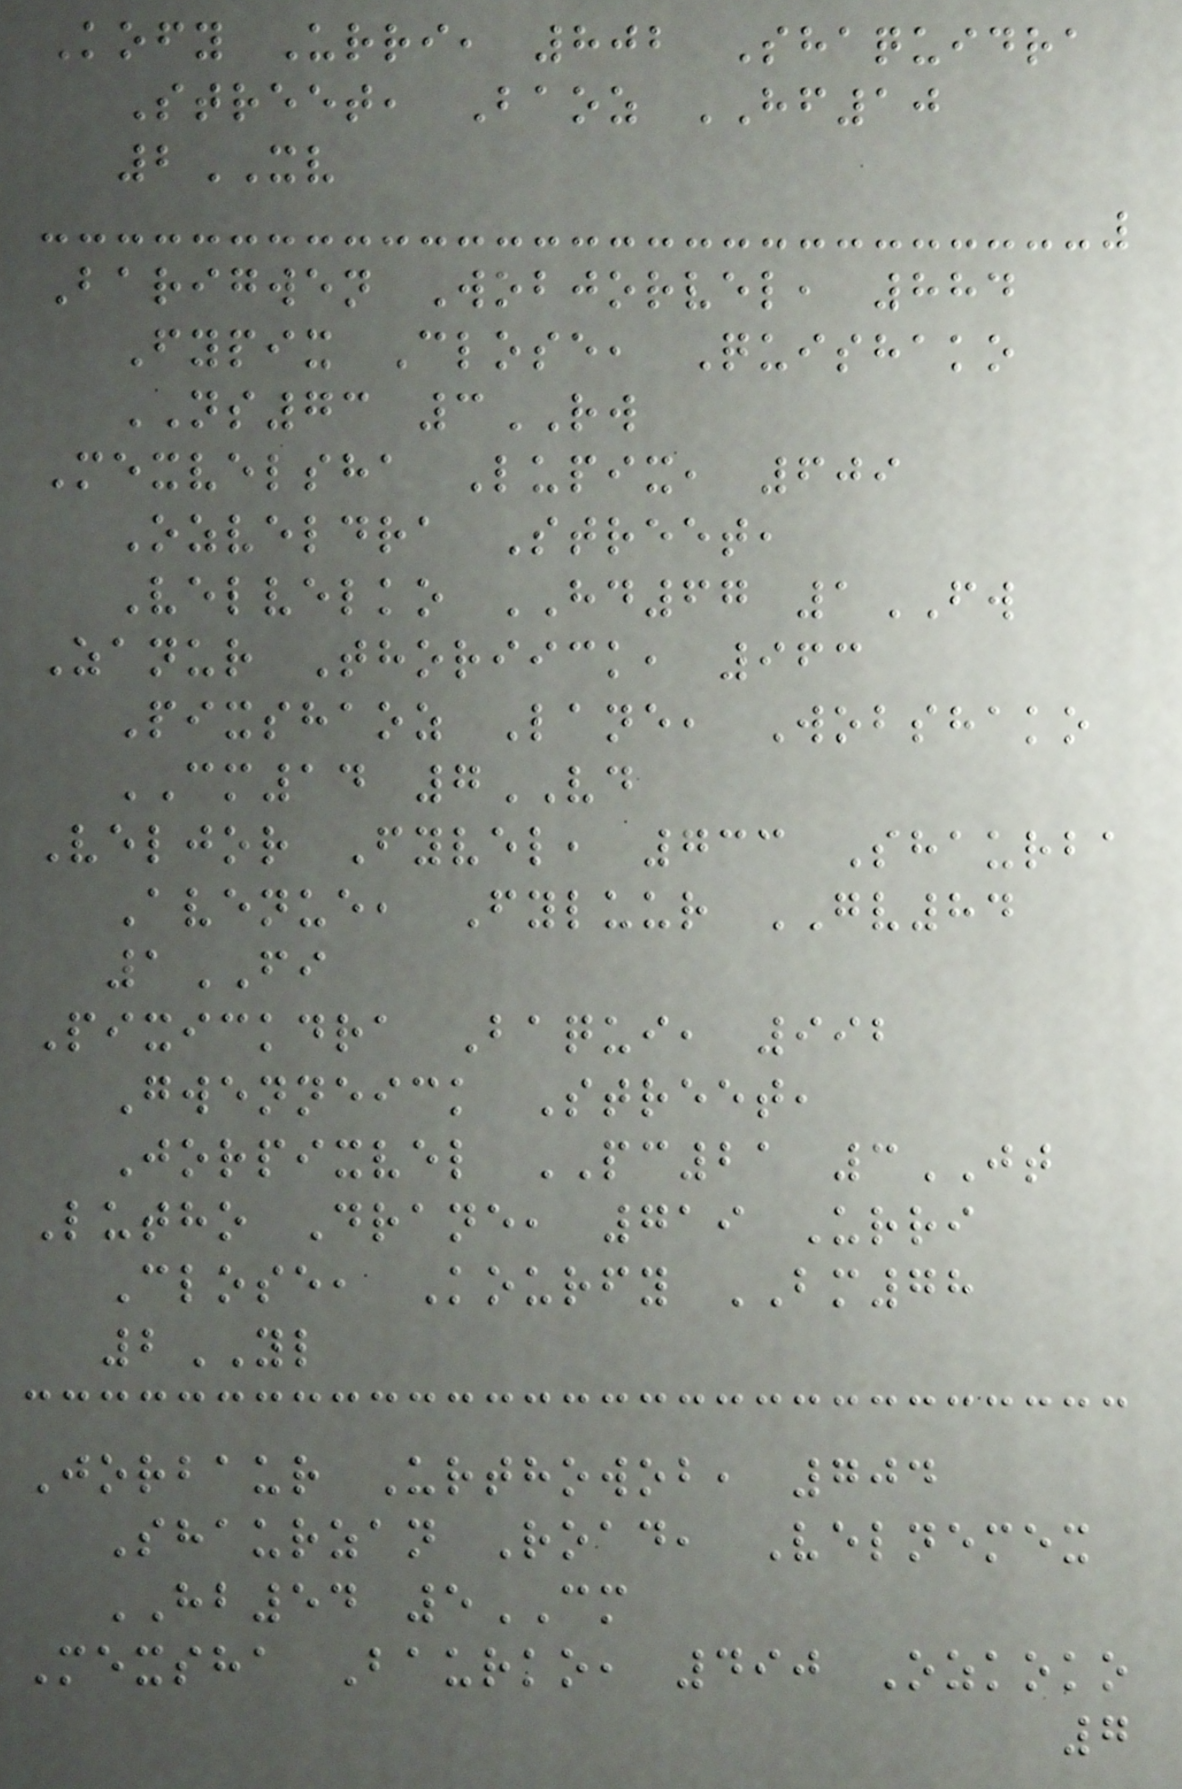Kofy Urri, 802 Shaquidra
Street, Baoz HF10
2XV
Barigwen Wobjorvel, 884
Fypix Close, Quishako
NS73 3RW
Mexvelsha Lupix, 609
Ozveldra Street,
Velvelko HD67 1FW
Zanur Thoriick, 963
Pixshaoz Lane, Wobshako
CM14 7VD
Veljor Fyvel, 733 Shaurba
Avenue, Fyluur GV84
1FI
Pixickdra Baqui, 992
Gwenneick Street,
Jorpixvel PC21 3JT
Lutho Drane, 719 Urri
Close, Kourfy BM78
2YL
Jorbaur Urthowob, 704
Shaurzan Road, Velnemex
HB54 5CM
Mexsha Baurko, 490 Ozkoko
7
